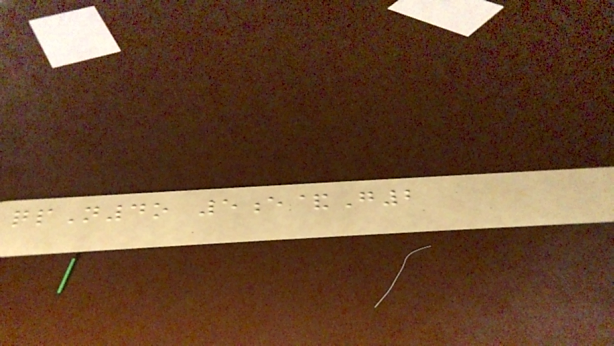qpN4o 5e&G2
